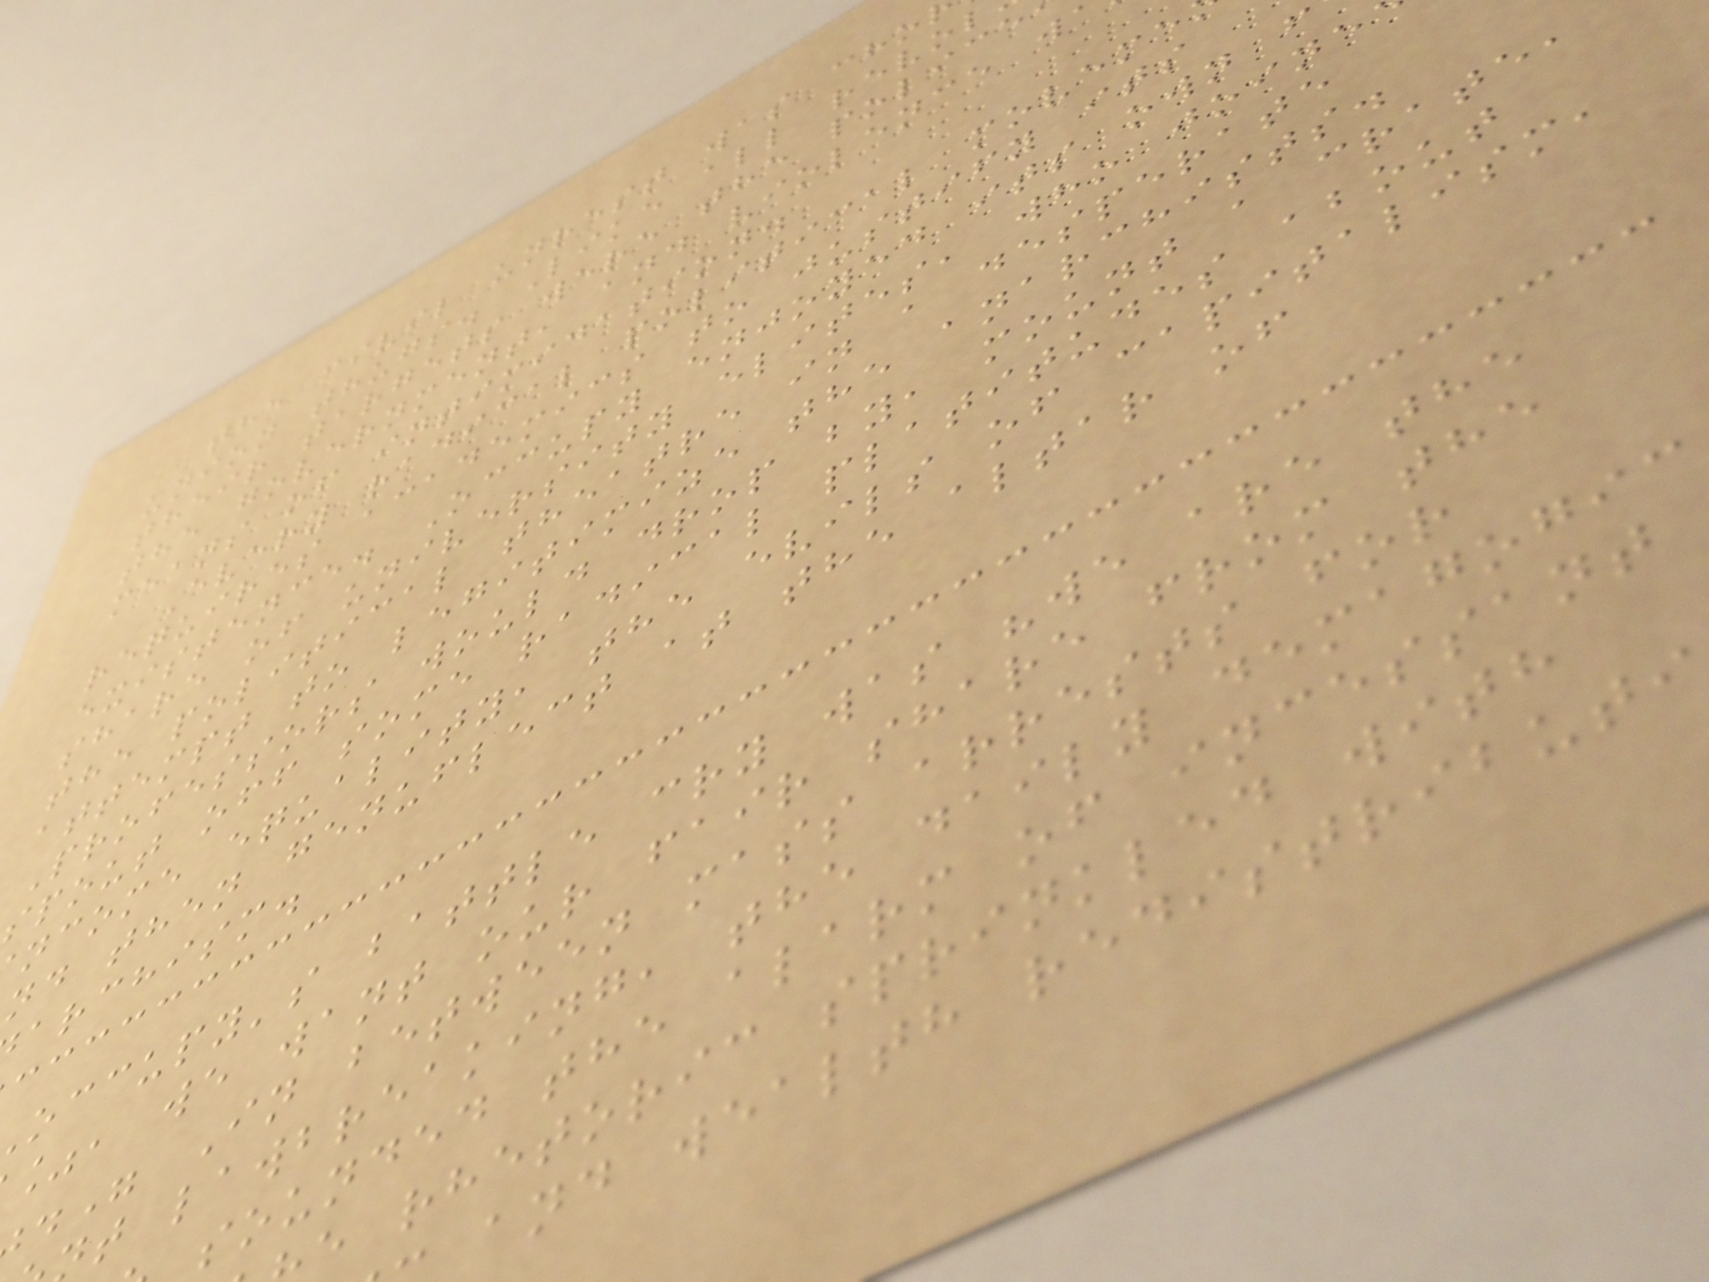the civil unrest was cho
union thugs. Like all revol
their targets were the police
the government, and violence w
means of intimidation.
Every radical political moveme
requires academics to justify its
existence. Occupy enjoyed its own f
share of university elites, who joine
the political theatre in a desperate
attempt to legitimize the anarchists.
Professors would drop by, mount a crate,
spout off some radical platitudes about
ncome equality, the evils of capitalism,
nd then genuflect at the altar of
archism.
occupy's battle cry was "we are the
%, we want our fair share from the
." In between mass arrests for
t lawbreaking, the daily demagogic
sounded the alarm of incessant
e rhetoric sprinkled with
and wealth redistributi
